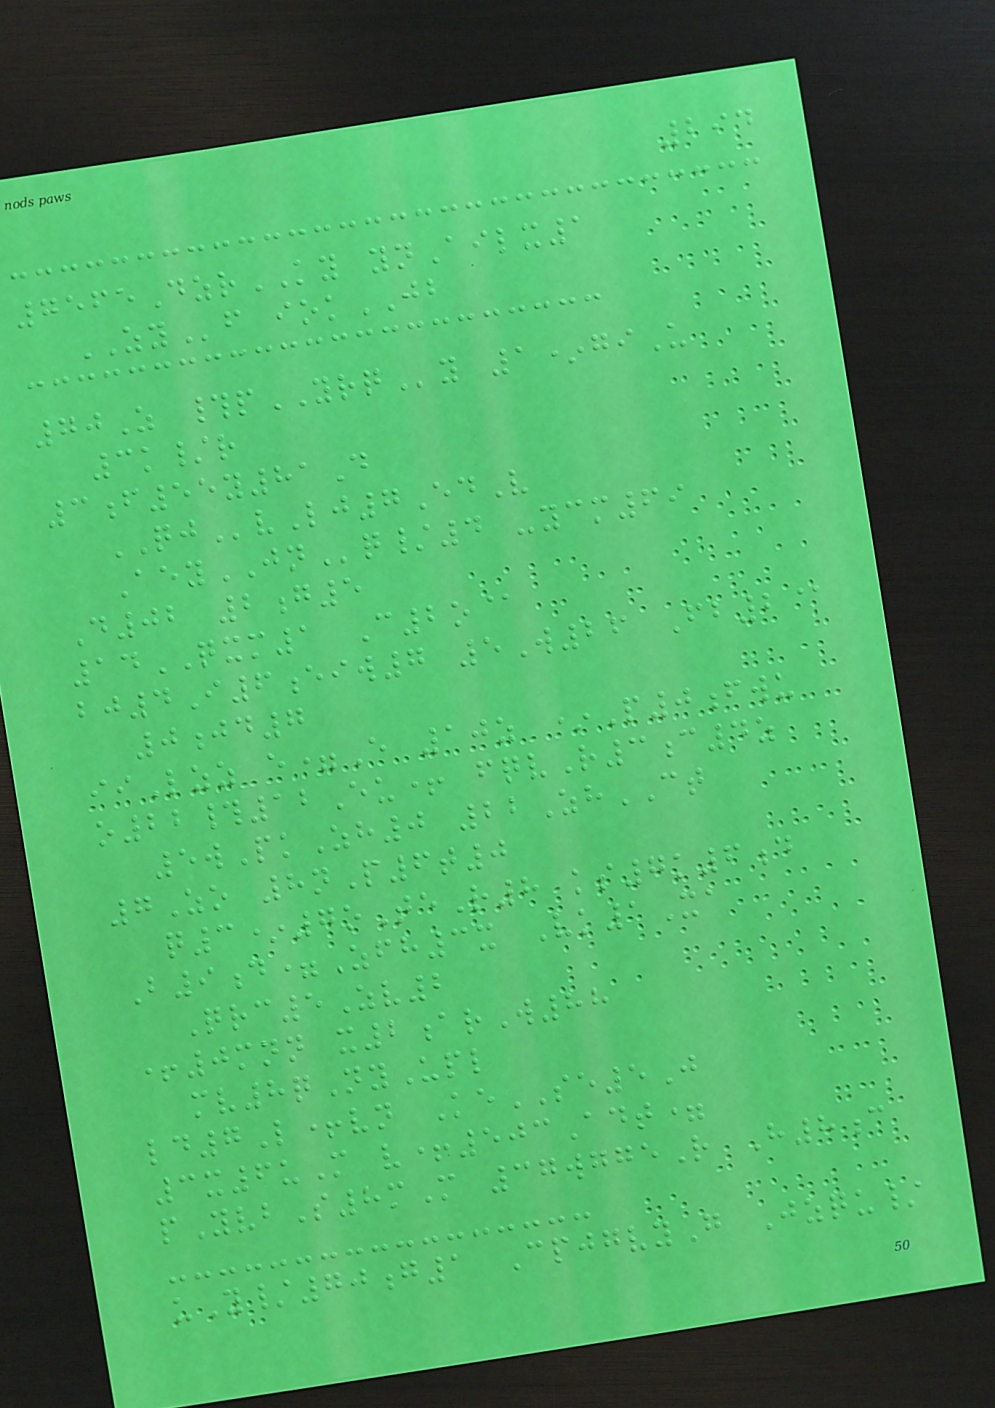294
7565DzrKY ynAilx1
ZYf iokJB
70Z #pYRQy 1*giU
3k/r
3f55y81D
QJvLj7EdV
AeyJNq/4 -ycm69
D02 2g5
14QXM1 C2o@
bj4I6eiw7 5W26 Fb2@
0jd7
iiLzz e=E 10z *P0fwu
o22#12Eu+ fqvR3c4z
5wPkZh0 22ZhCT
7Zo 8nP6t0
q3*7oTeR8 ks7k6d
B9d=Zfh3x Vk1Xa
Qrc5Zv2
+0mnn x2arW88
mv8qNyUpl
ld7L+vn KeSE5J
3x6uM v+503Adt=
pYvbS8mM 37wggeR H8c
uY/70g1 CpjgvyG Jzqu/
